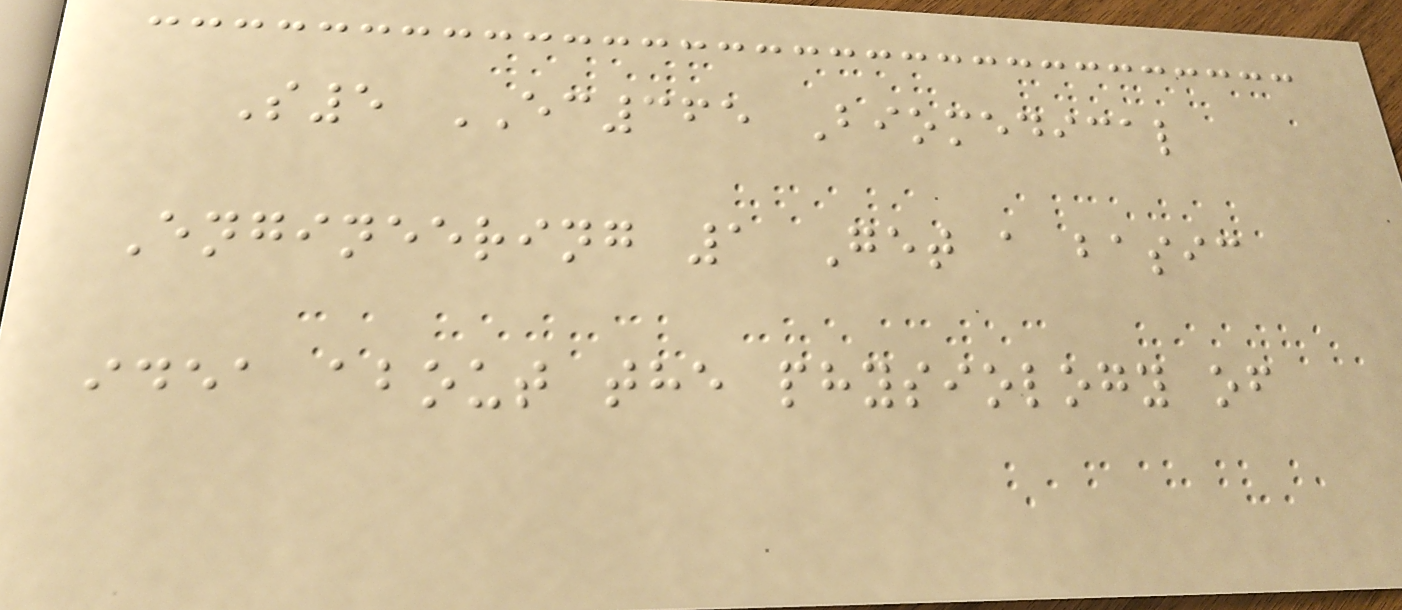S5 EC365 Biomedical
Engineering 1 Get a basic
idea about the physiology of
